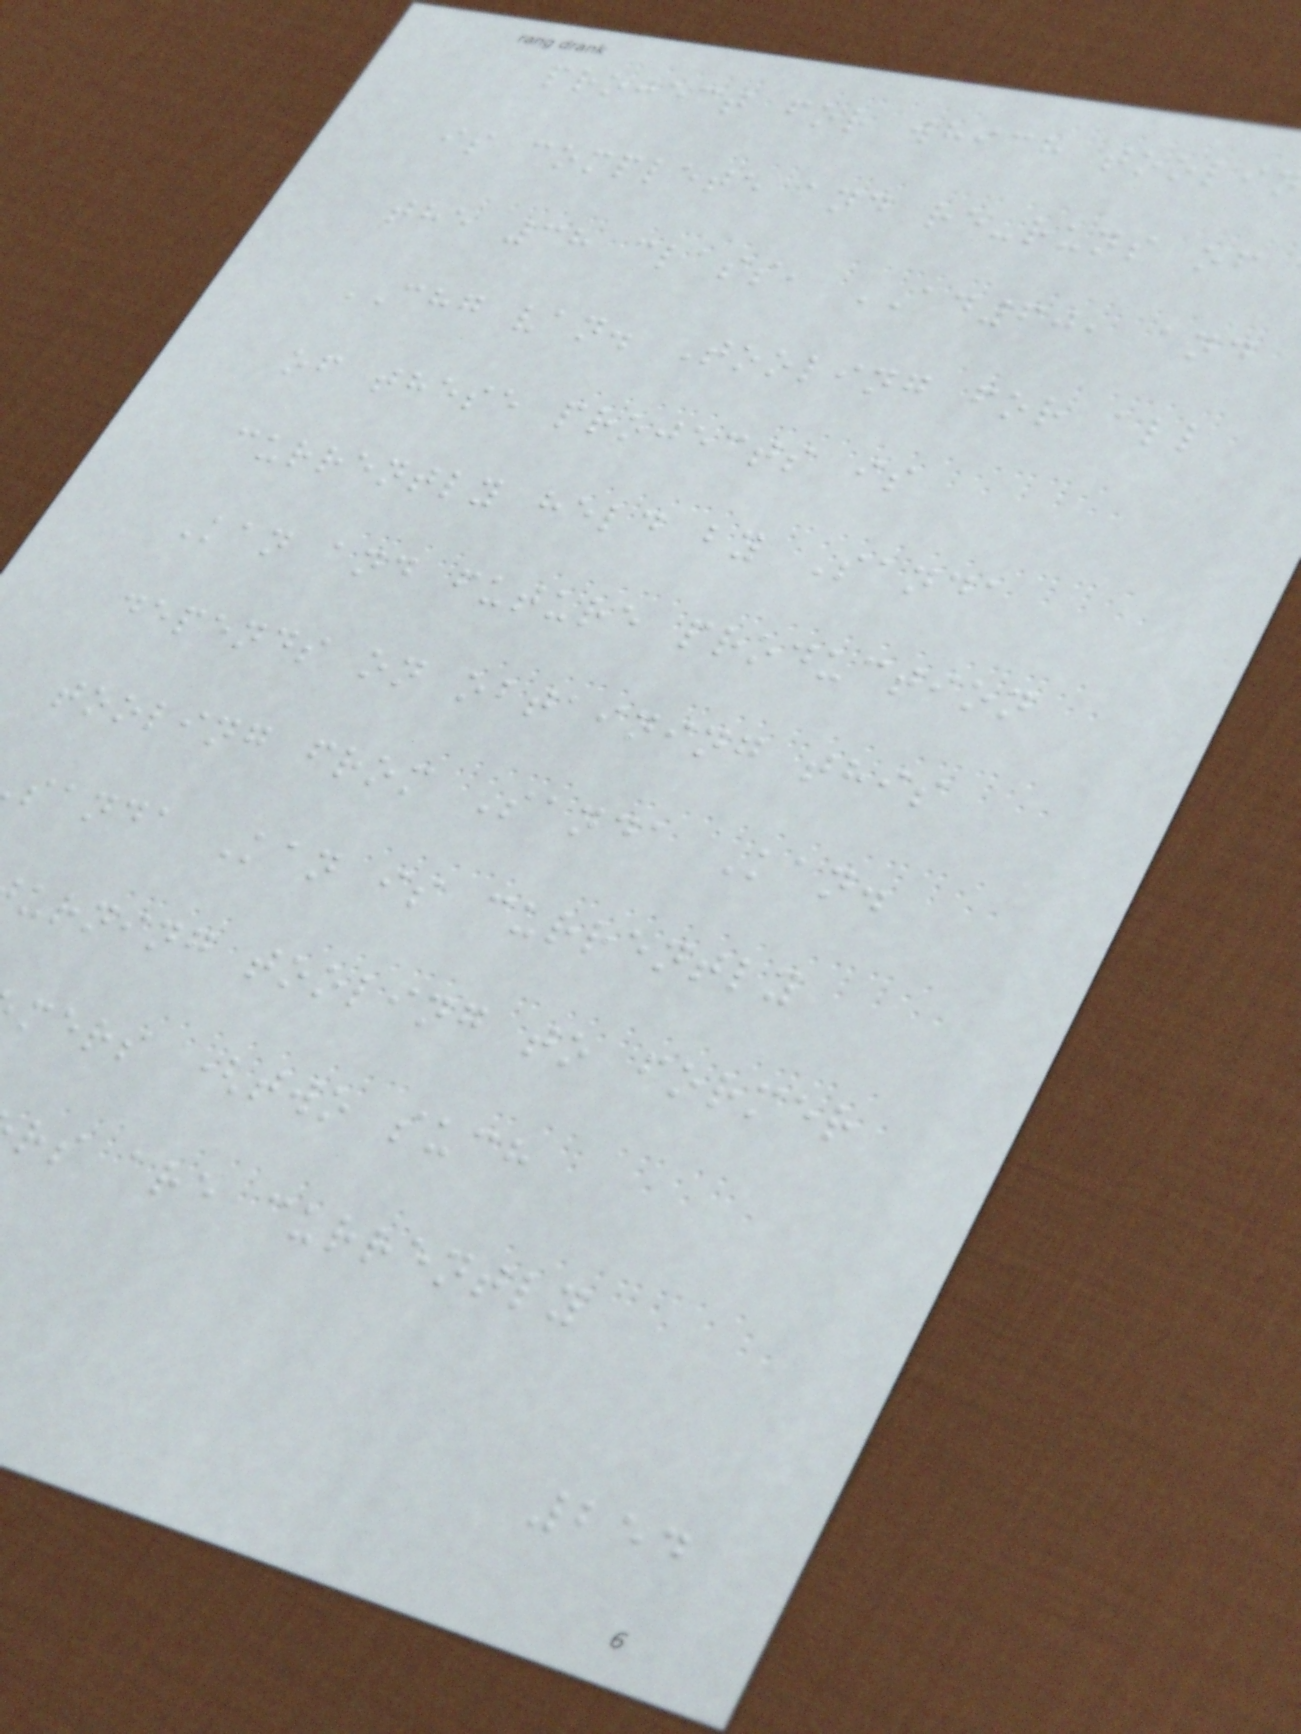project for which tooli
is complete and re-runs of
the 38 class, AD60, and
CHG van. Tooling for all
of these projects is
currently held by Sanda
Kan and future production
depends on obtaining this
tooling from Sanda Kan.
sanda Kan is currently
urning tooling to former
mers (two such
rs are currently
254
